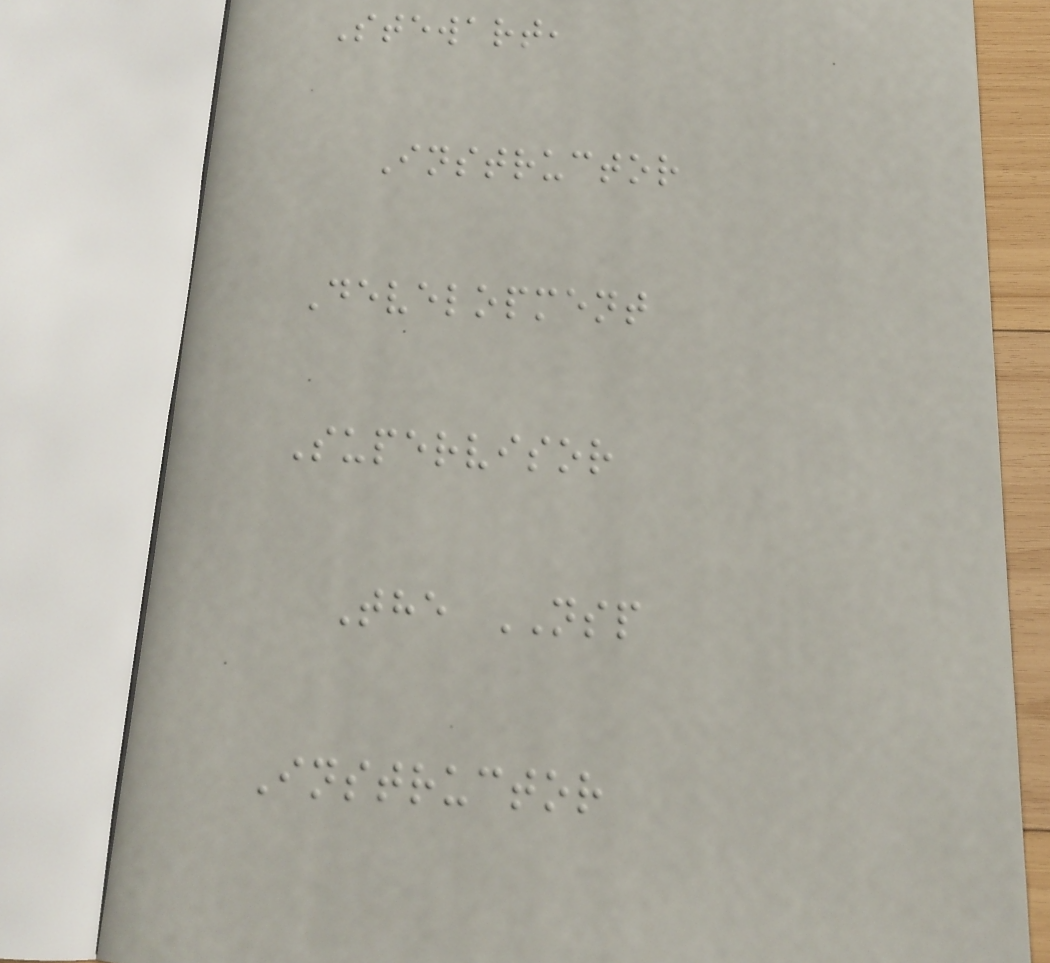Stewart,
Instructor
Development
Supervisor
The NSP
Instructor
